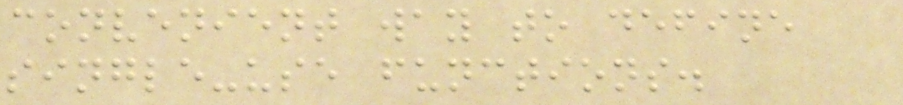convenient way to define
single-use functions.
